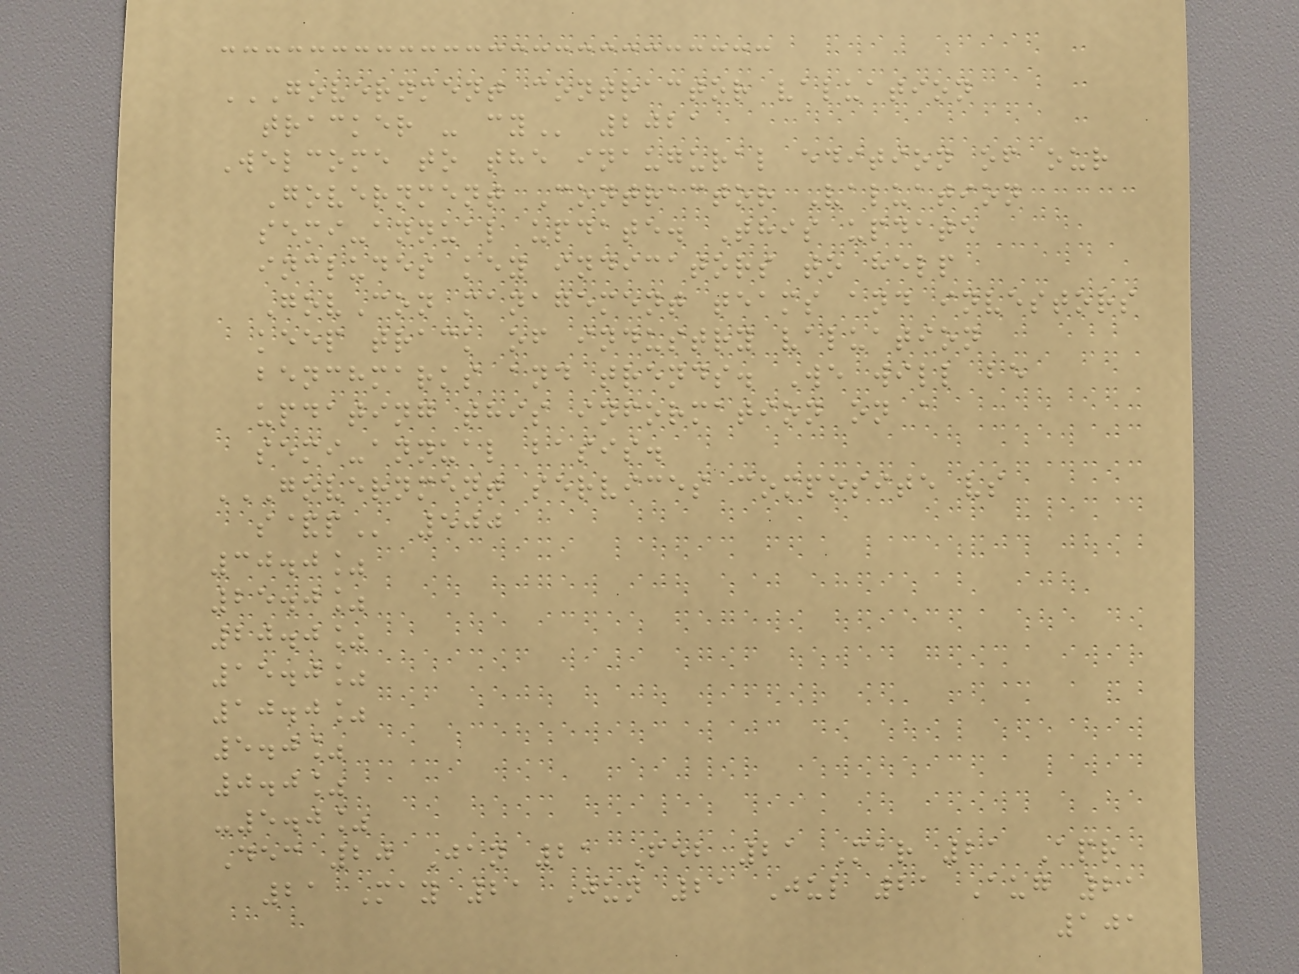GOVERNMENT CONTRACTOR VALUATION
TRACKER - CY 2021
Welcome to the inaugural edition of our
Government Contractor Valuation
semi-annual update. This update
includes key indicators to help
GovCon management teams and investors
keep track of industry valuation
benchmarks and trends. We will be
updating this information on a
semi-annual basis.
GOVERNMENT SERVICES COMPOSITE VS
S&P 500
30.0%
25.0%
20.0%
15.0%
10.0%
5.0%
0.0%
-5.0%
Dec 20 Jan 21 Feb 21 Mar 21 Apr
21 May 21 Jun 21 Jul 21 Aug 21
101
